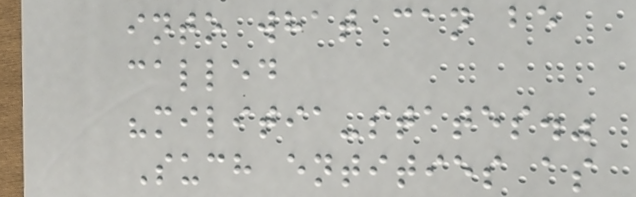into what can be
called
"militia-states."
Such entities as
